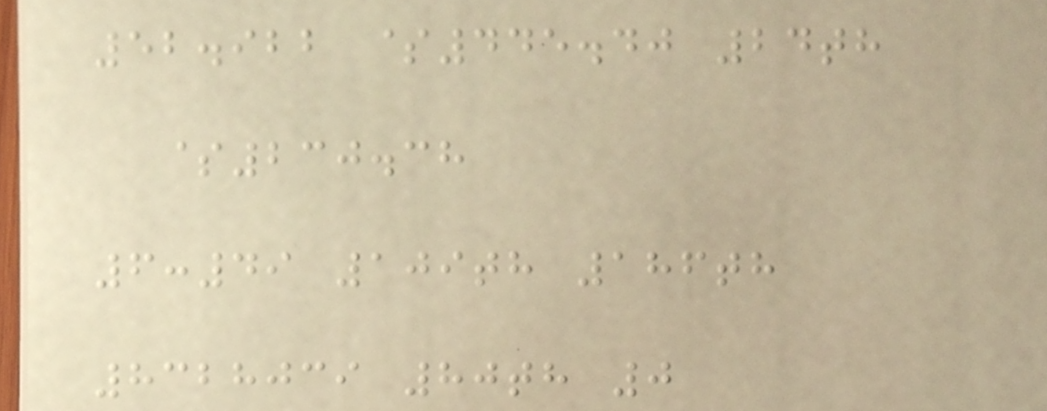52.922 $445.40 24th
$230.38
6:49 109th 186th
8328039 80th 0
